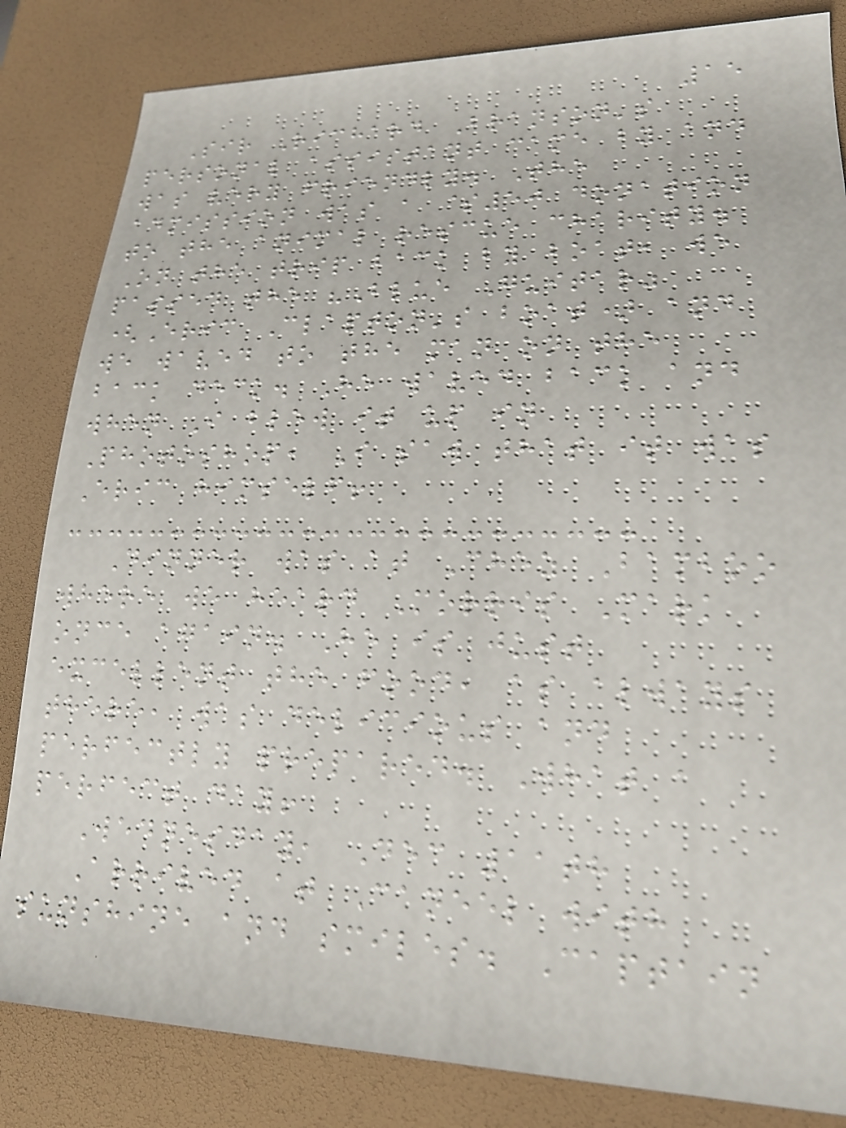15
Sir Richard Branson's
personal assistant came by and
was very friendly. The
admission was a $50 donation
to the animal rescue charity.
On the trip back by boat, we
passed the "Blue Guitar"
(Eric Clapton's boat) and
we waved to the man on the
back deck. He waved back and
when I blew it up in
Photoshop, I saw that it was
Eric himself!
Dinner was at Chez Bamboo
where we heard Morris Mark
once again. He is just
excellent the food, as always
there, was delicious and
perfectly prepared. What a
perfect day!
Wednesday, Dec 11th
Arrived at Caneel with
sunshine and smiles. Captain
